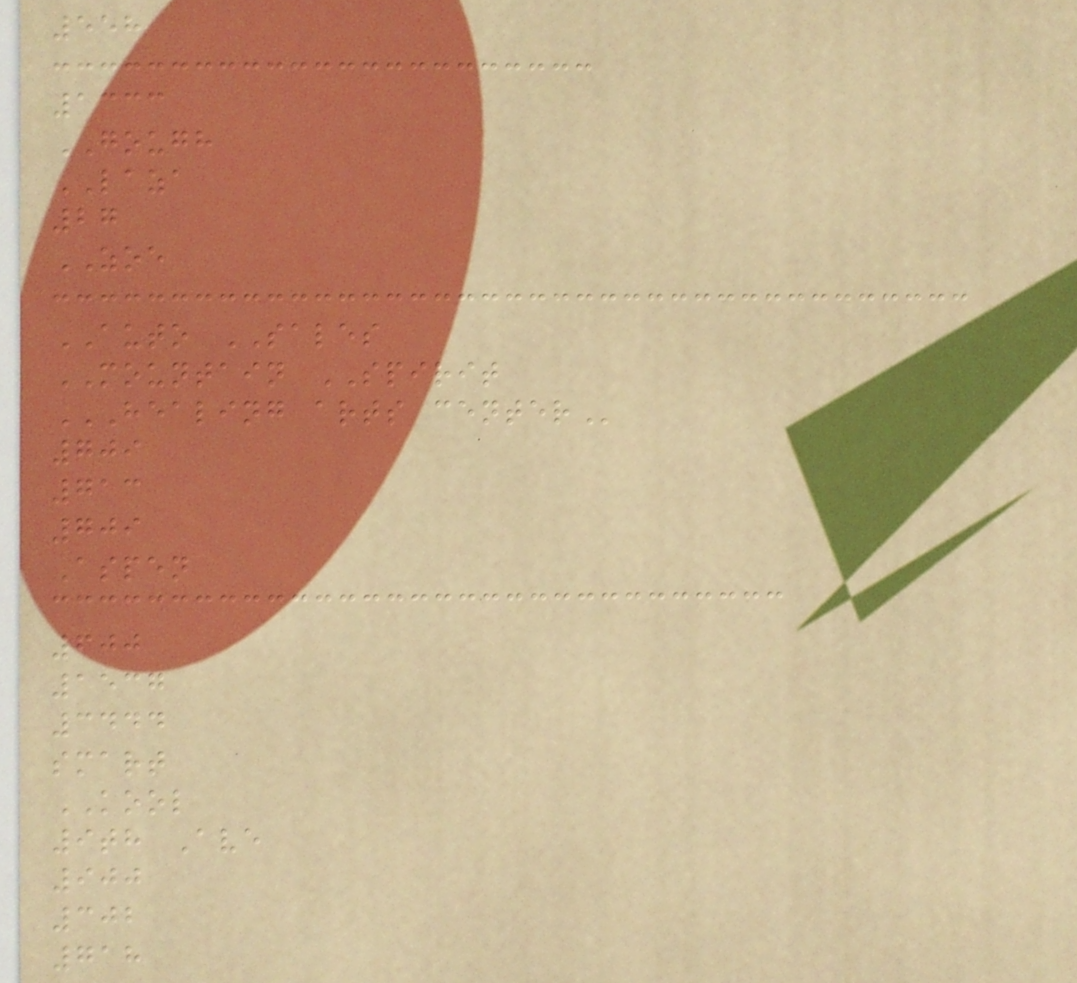558
1333
GOUGH
LAZA
27
ZOE
AUTO SALES
MOUNTAIN SPIRIT
HEALING ARTS CENTER
709
713
709
Aspen
600
1537
3444
smart
KOOL
9th Ave
900
302
718
